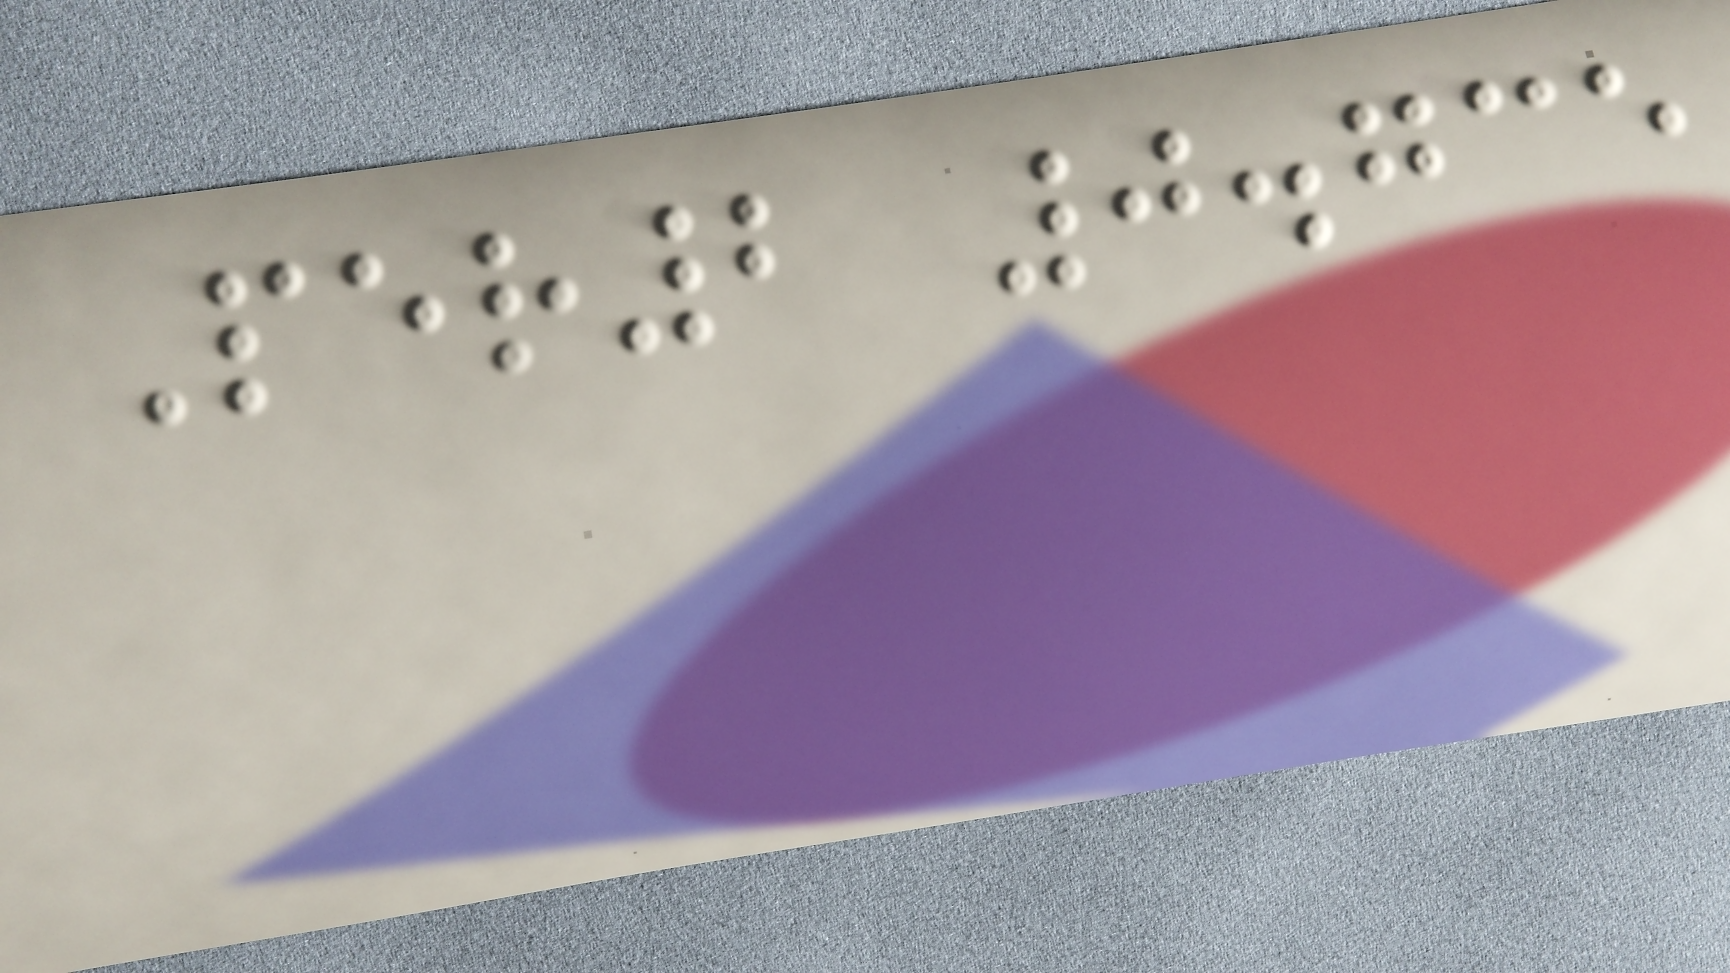Per2 0.735
